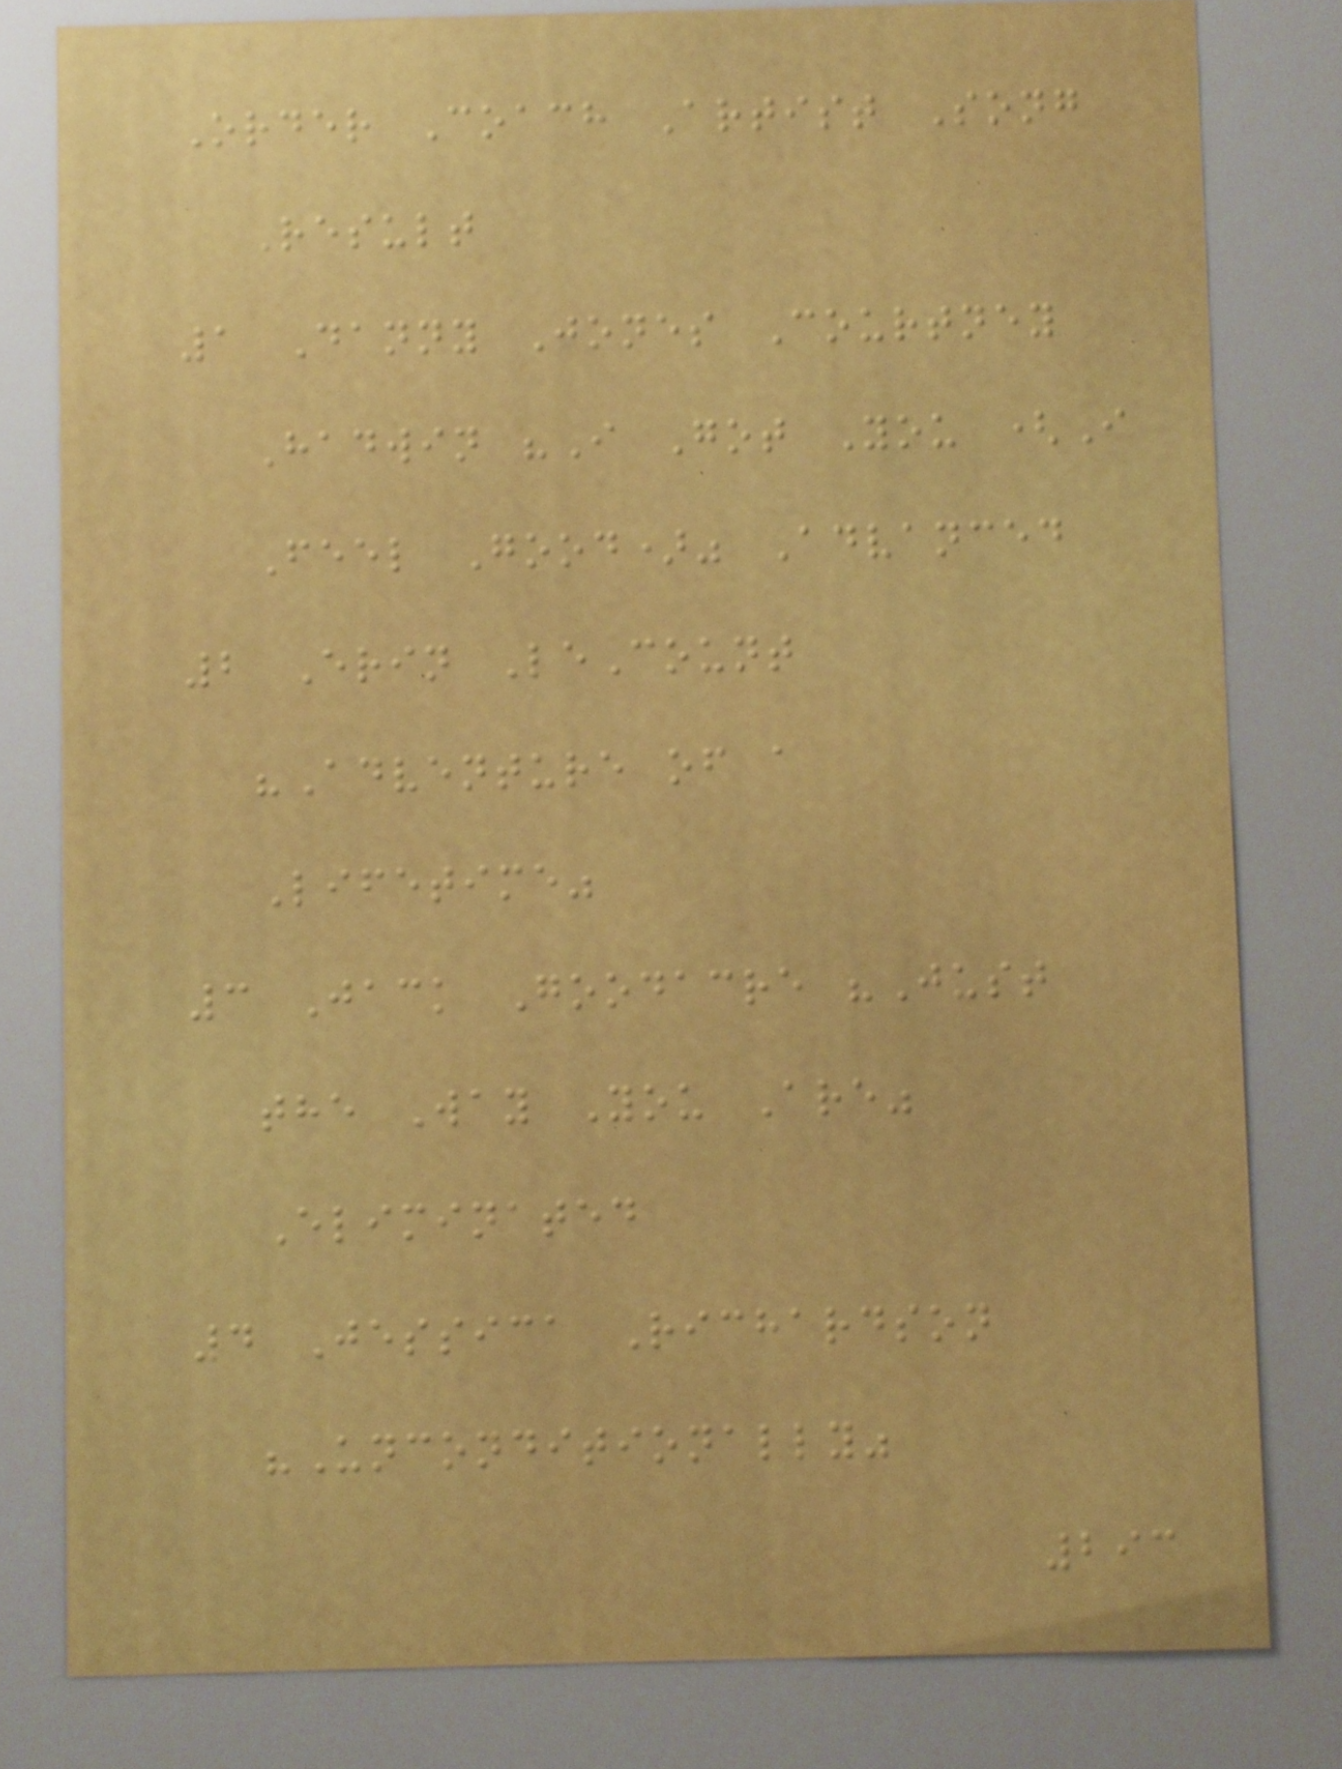Order Coach Artist Song
Result
1 Danny Jones Courtney
Hadwin "I Got You (I
Feel Good)" Advanced
2 Erin LeCount
"Adventure of a
Lifetime"
3 Jack Goodacre "Just
the Way You Are"
Eliminated
4 Jessica Richardson
"Unconditionally"
293
